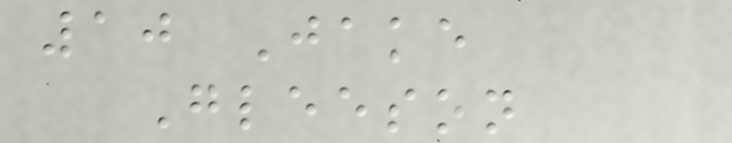10 Jake
Gleeson
